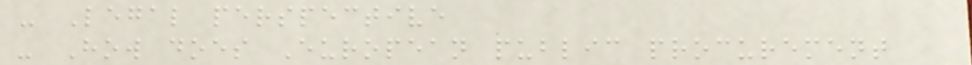- Legal perspective
- How does European public procurement
